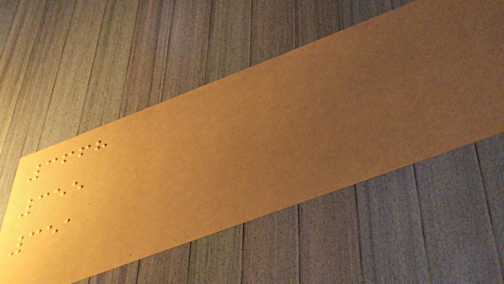3668
355
351
